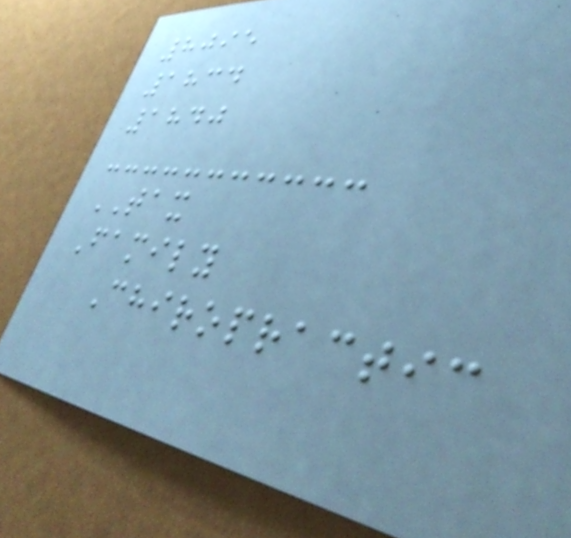8095
1834
1840
TAX
Family
Chiropractic
